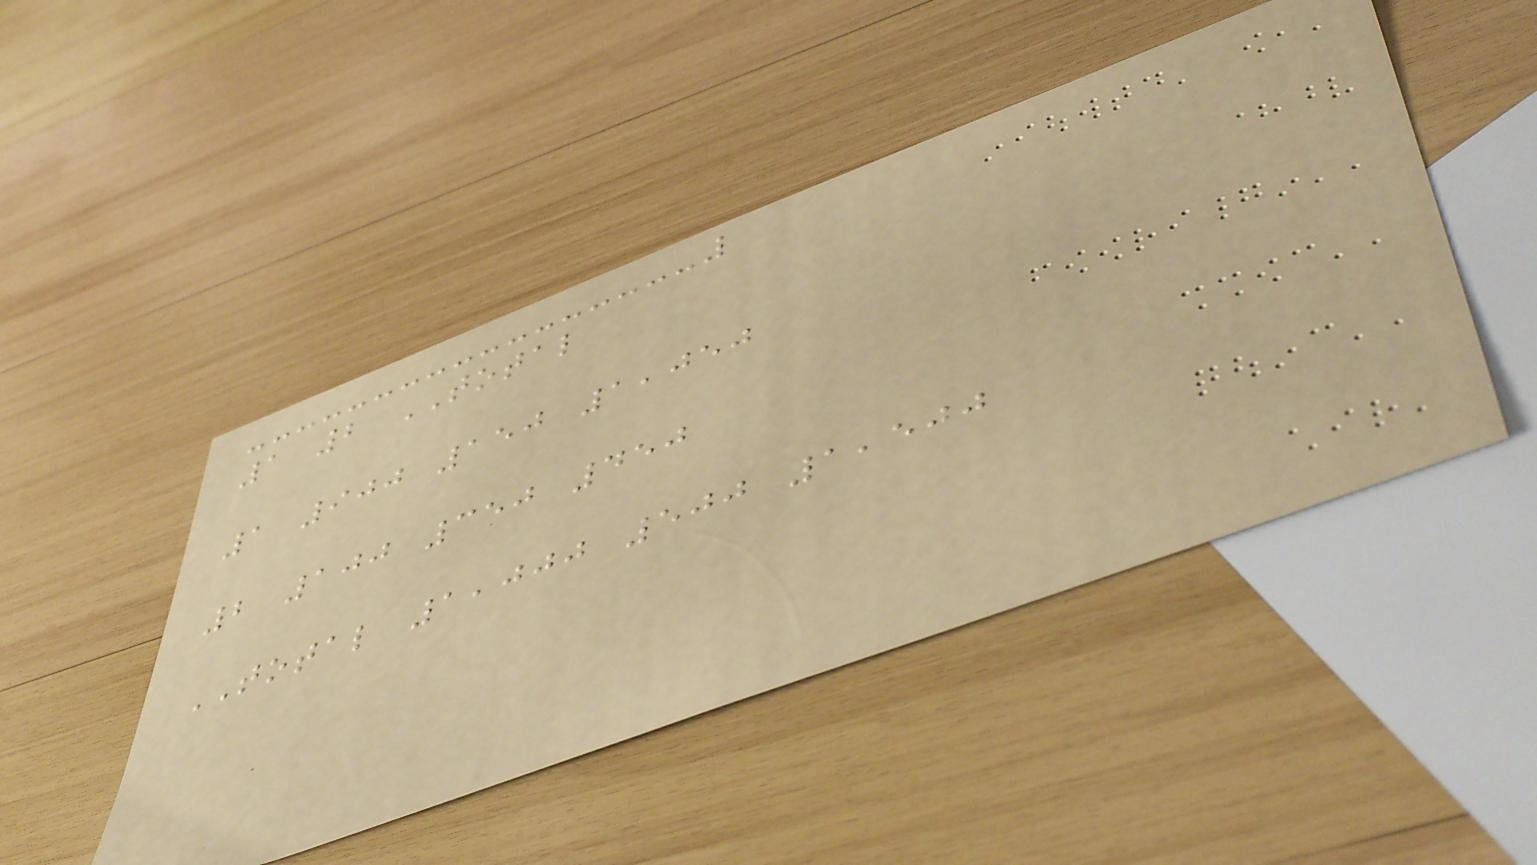1 2 TOTAL
1 900 150 1,050
2 100 350 450
TOTAL 1,000 500 1,500
